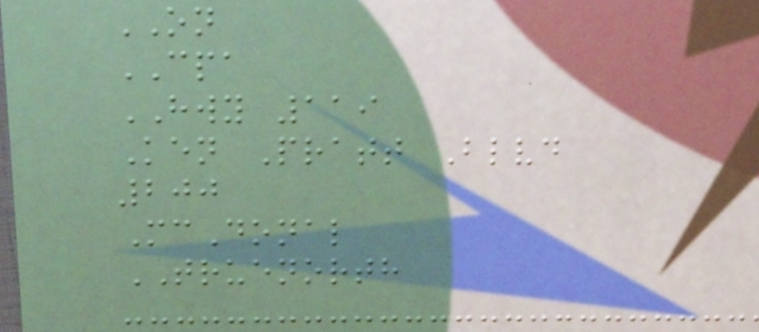ON
CPA
HWY 119
Ken Pratt Blvd
200
McDonal
TRUENORTH
